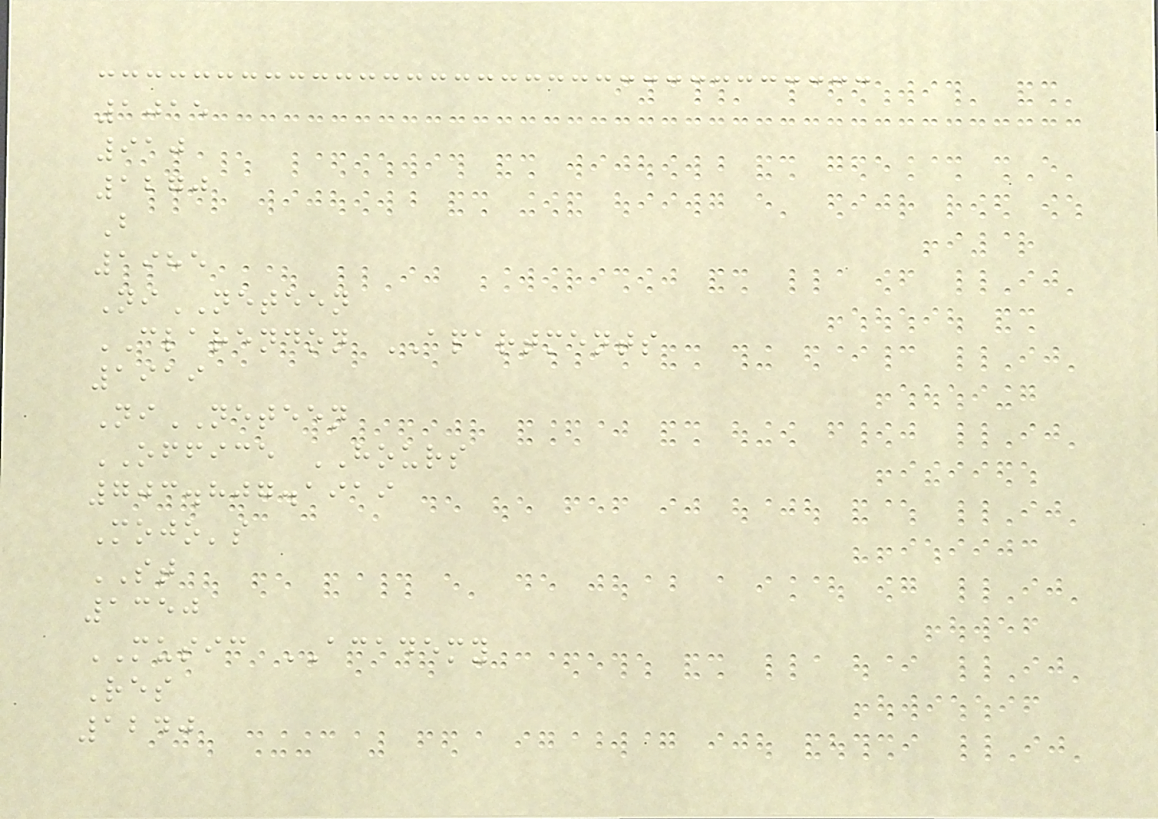1015
910
1270
B
1985
NiNETEEN
CLARENDON APARTMENTS
1919
NiNETEEN
OFFICE HOURS
703.807.1919
Mojo's
ST
1350
MUSIC ACADEMY
Res
1240
